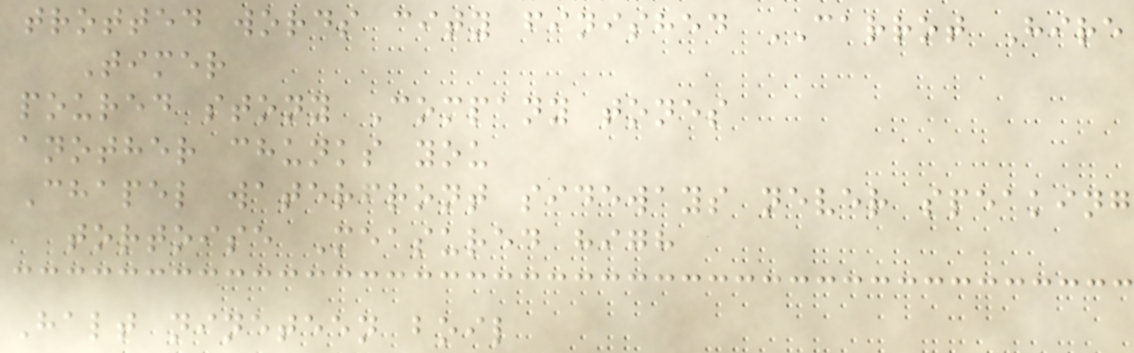trotted words city finished CARROT Hire
Timer
poured stony Company tones
another chunks you
Chapel waterfront sideways never speaking
tortoise Measured high
Halt nineteen boil
